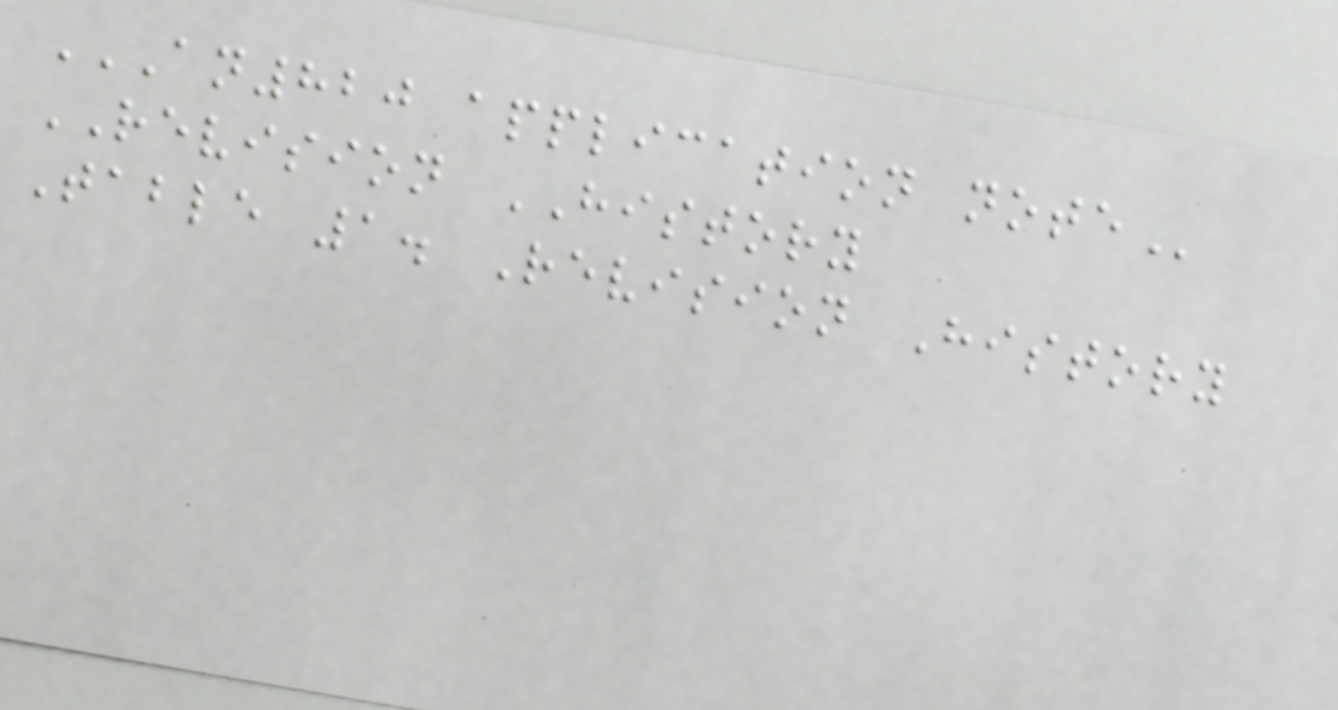AN820 APPLICATION NOTE
REVISION HISTORY
Table 1. Revision History
